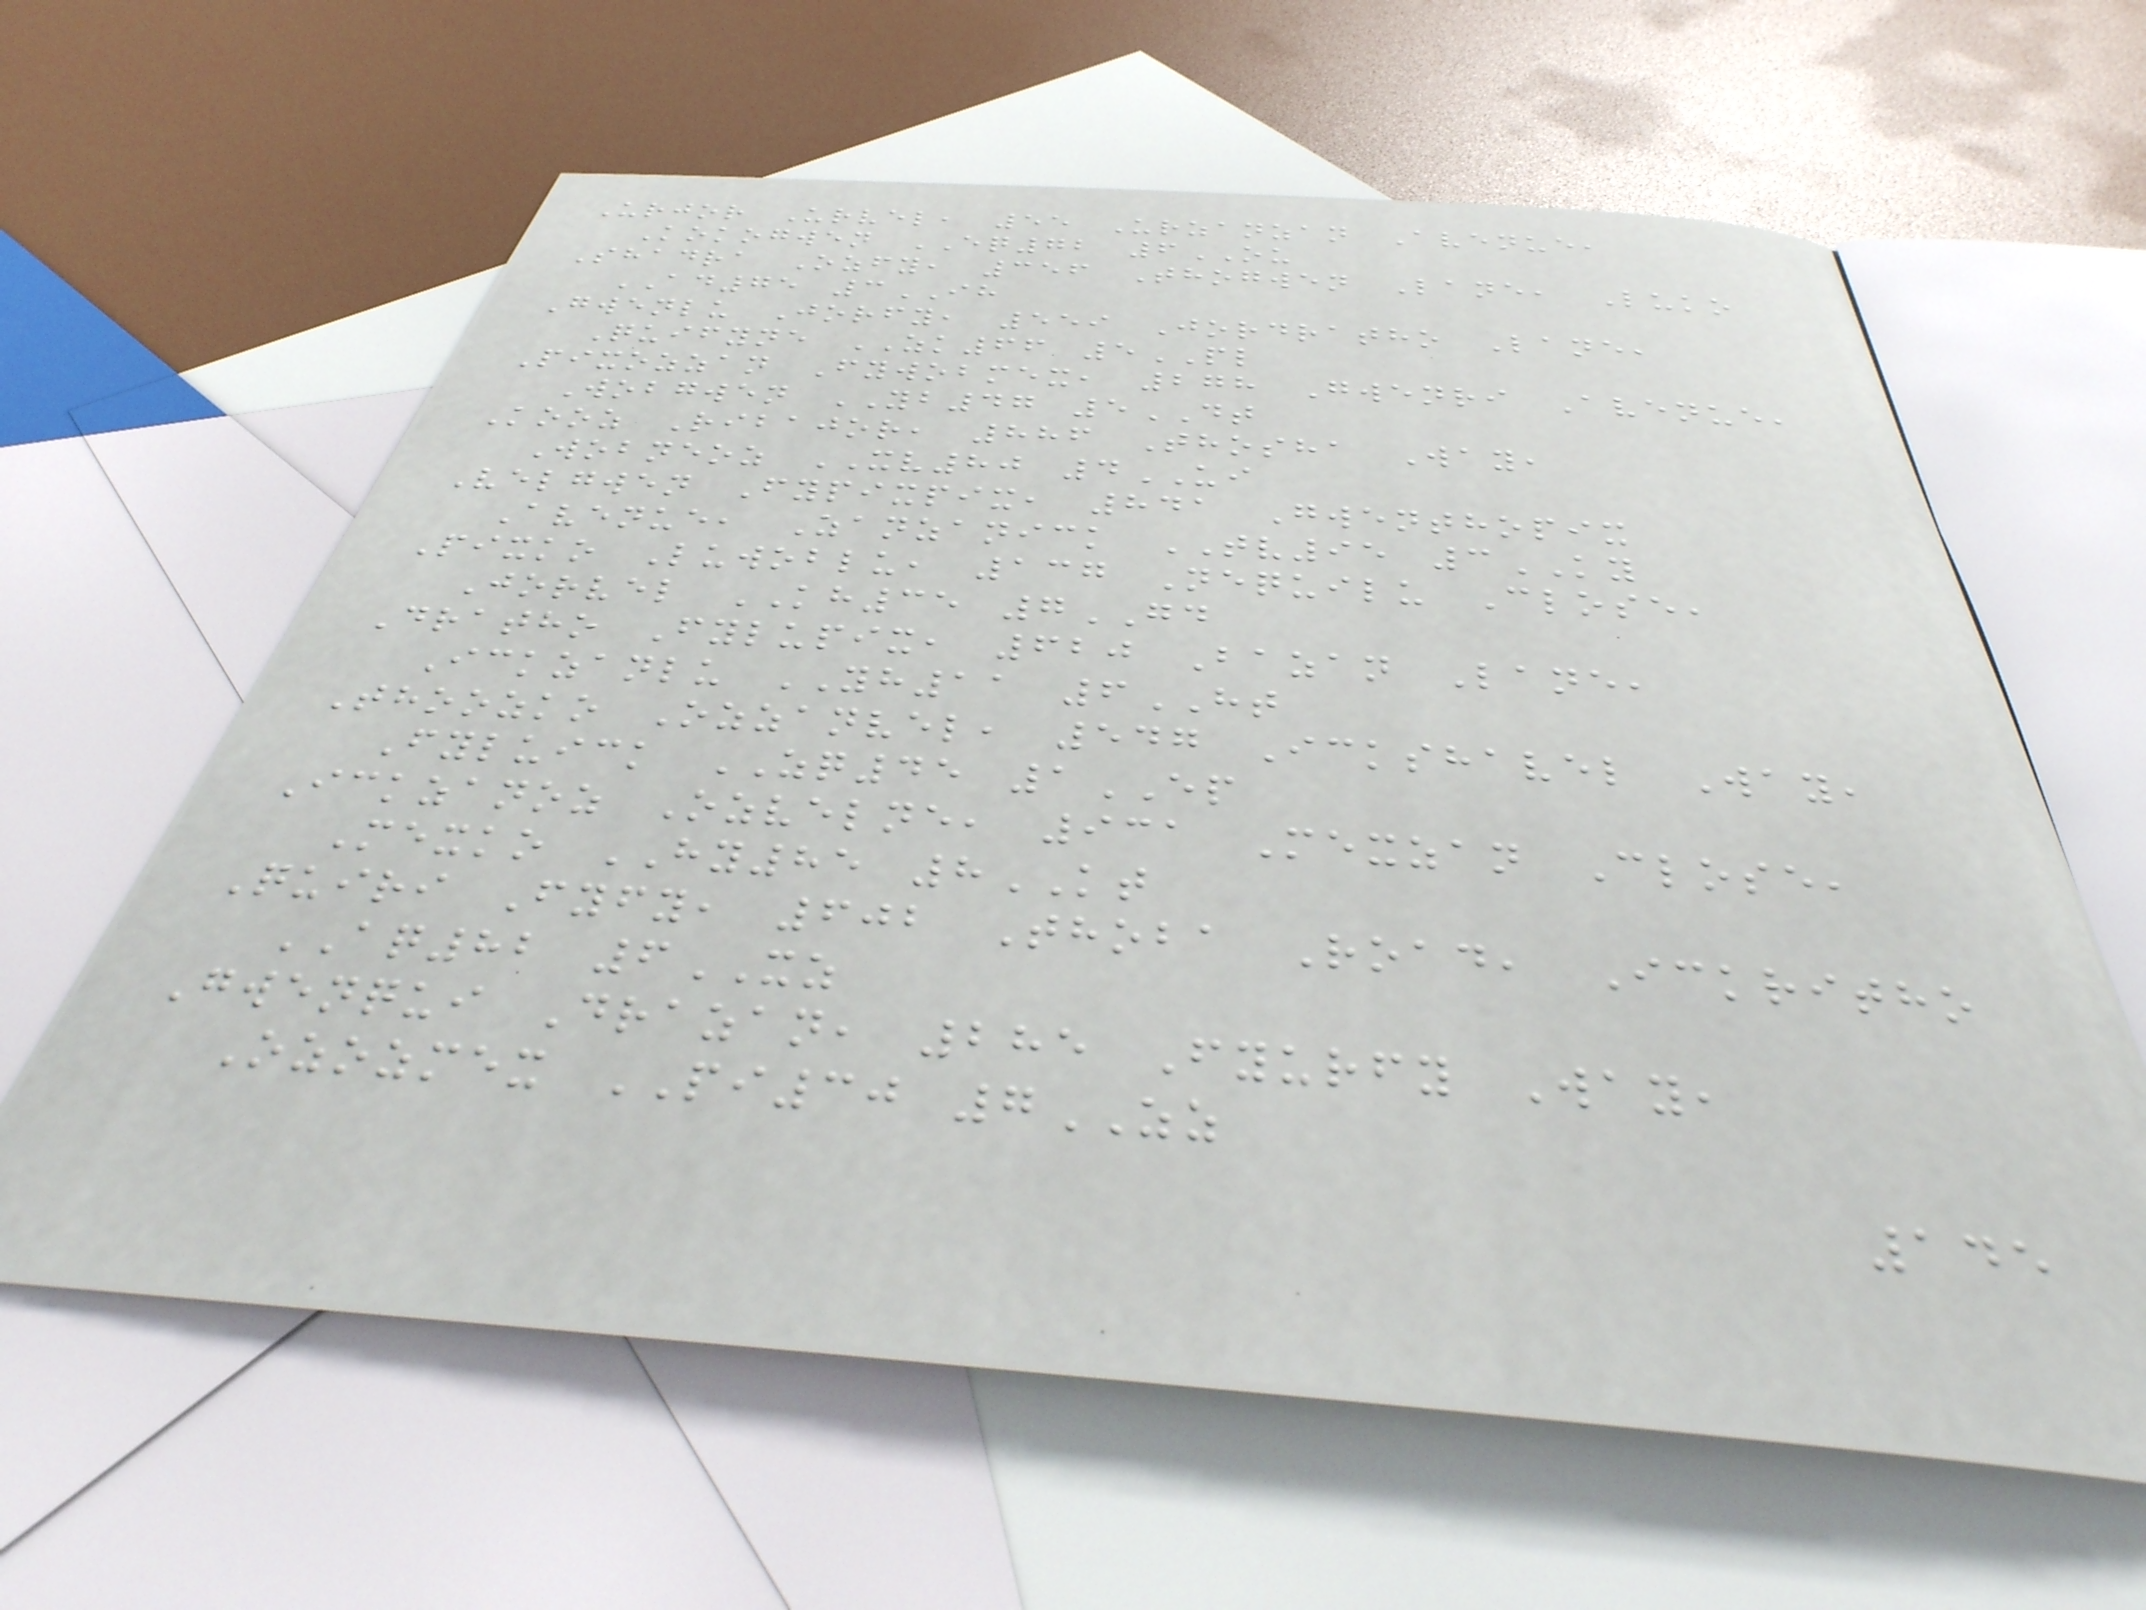Urjor Urvel, 55 Urzanzan Avenue,
Kokogwen EQ72 6OU
Shadra Ozfy, 356 Thogwen Lane, Luko
AD75 3IH
Gwenlu Jorfy, 559 Jordratho Lane,
Quifyne ZK66 5PL
Pixozzan Fywobmex, 278 Gwenri Avenue,
Wobgwen YB47 5DT
Kooz Ribajor, 886 Thosha Way,
Wobneoz XV80 4UI
Velgwen Fypixpix, 841 Gwenthopix
Avenue, Zanzanick TV95 3KY
Pixko Luwoblu, 137 Nequilu Close,
Jorvel KH35 7GD
Dratho Fylupix, 620 Bazan Lane,
Ickzanlu YH11 6HT
Thoozko Ozzanvel, 547 Ickshavel Way,
Fyluick ZQ45 1EP
Ickzanoz Ozvelne, 931 Mexzan Close,
Mexko HY85 8KT
Quiri Fyfy, 602 Thoba Road, Ickritho
AQ82 6XZ
Gwenqui Drazan, 285 Fyurfy Way,
Ozozmex PI30 7ZZ
145
